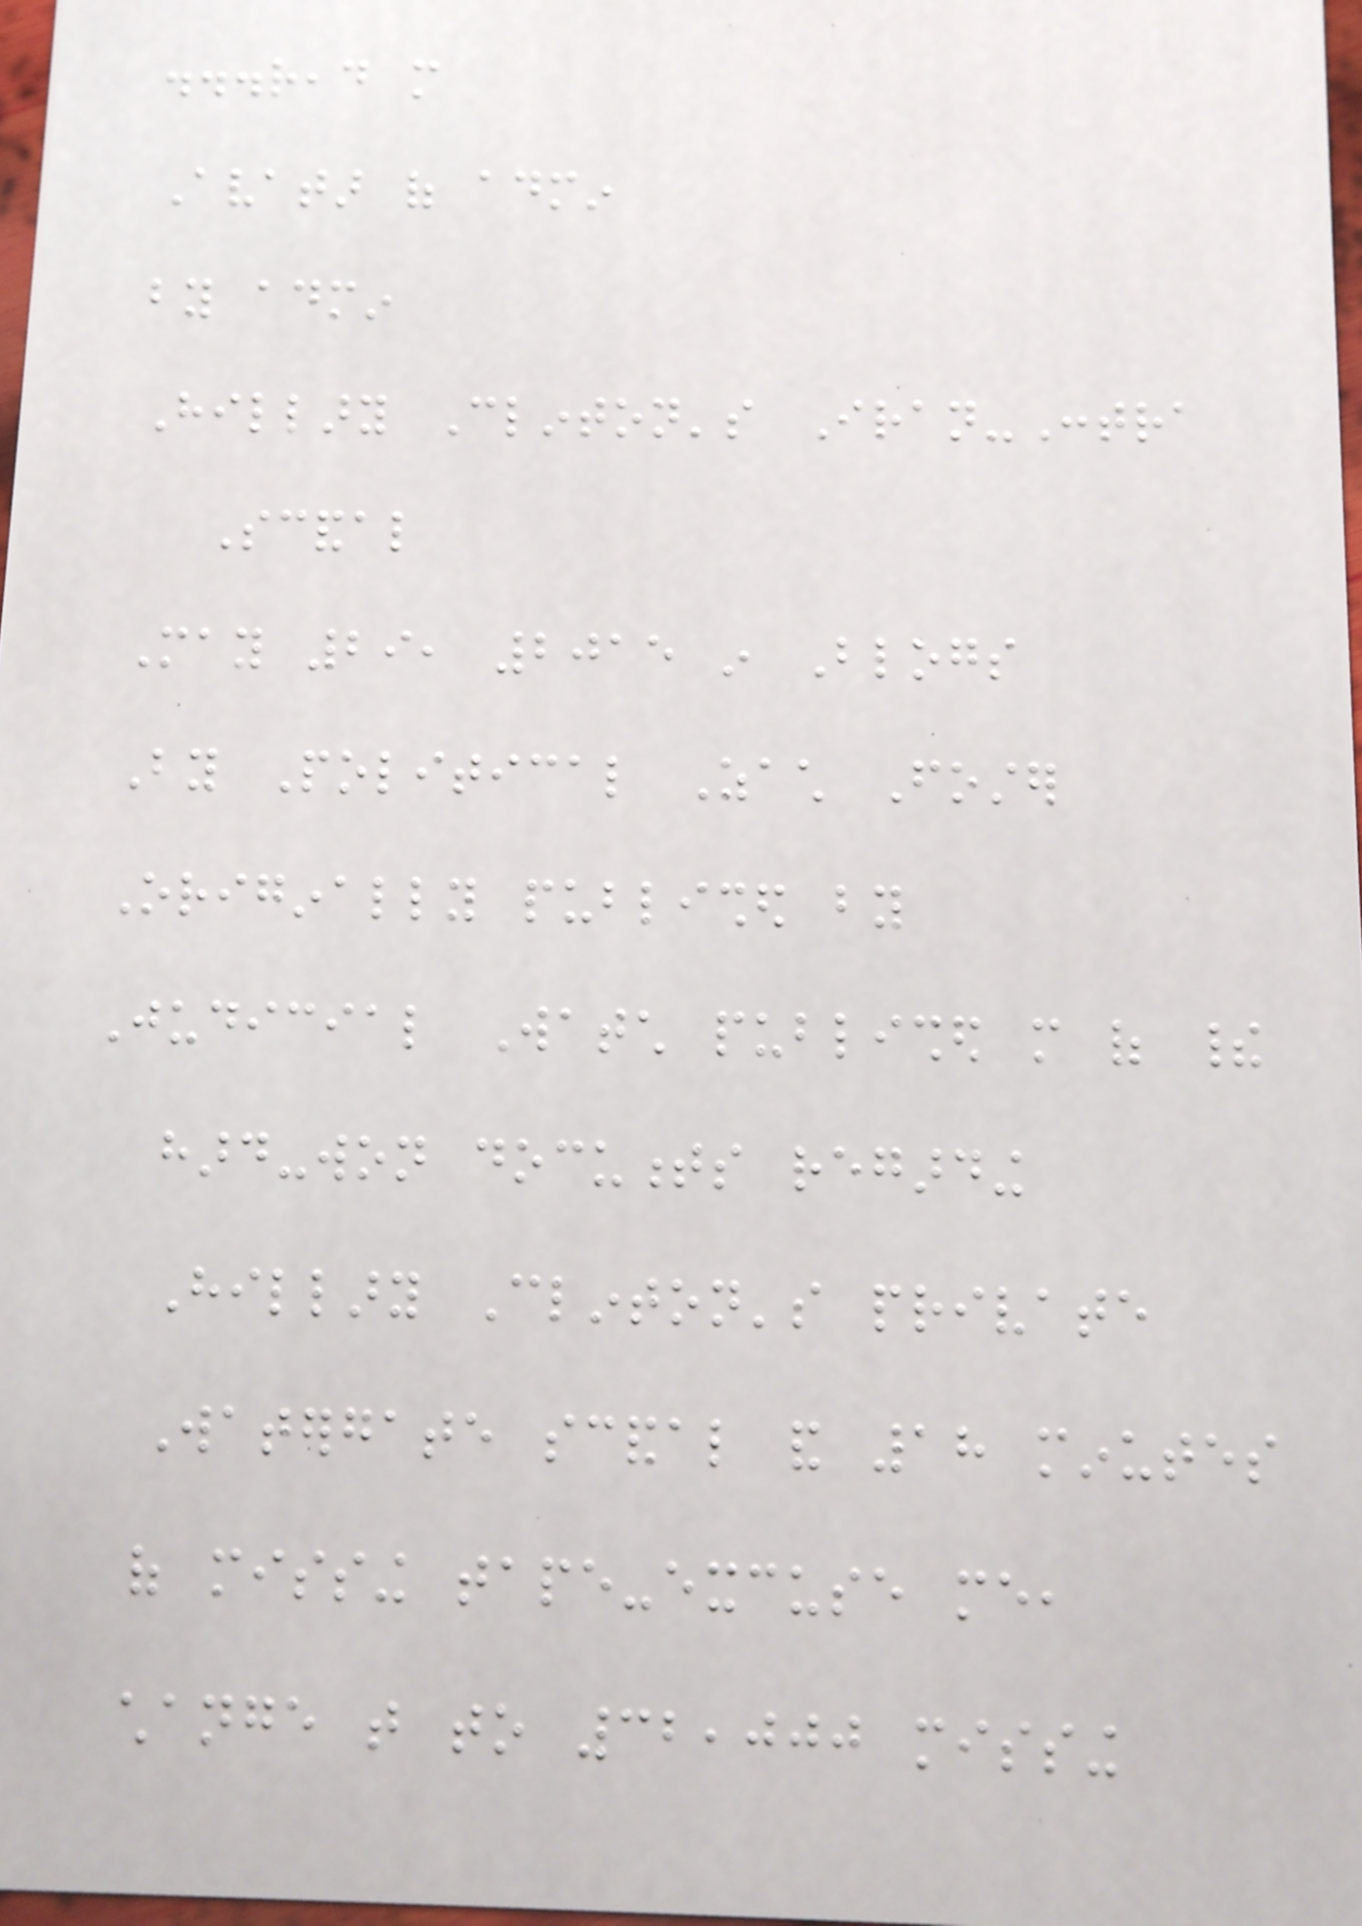...read more
Avatar of admin
by admin
Hillary Clinton's Iran-Contra
Scandal
May 29, 2015 in Blogs
By Political Zach Foster
Originally published by
Judicial Watch published more of their
hard-won documents regarding
Hillary Clinton's private
Watergate scandal and 18 minutes
of missing tape-excuse me,
change that to 32,000 missing
